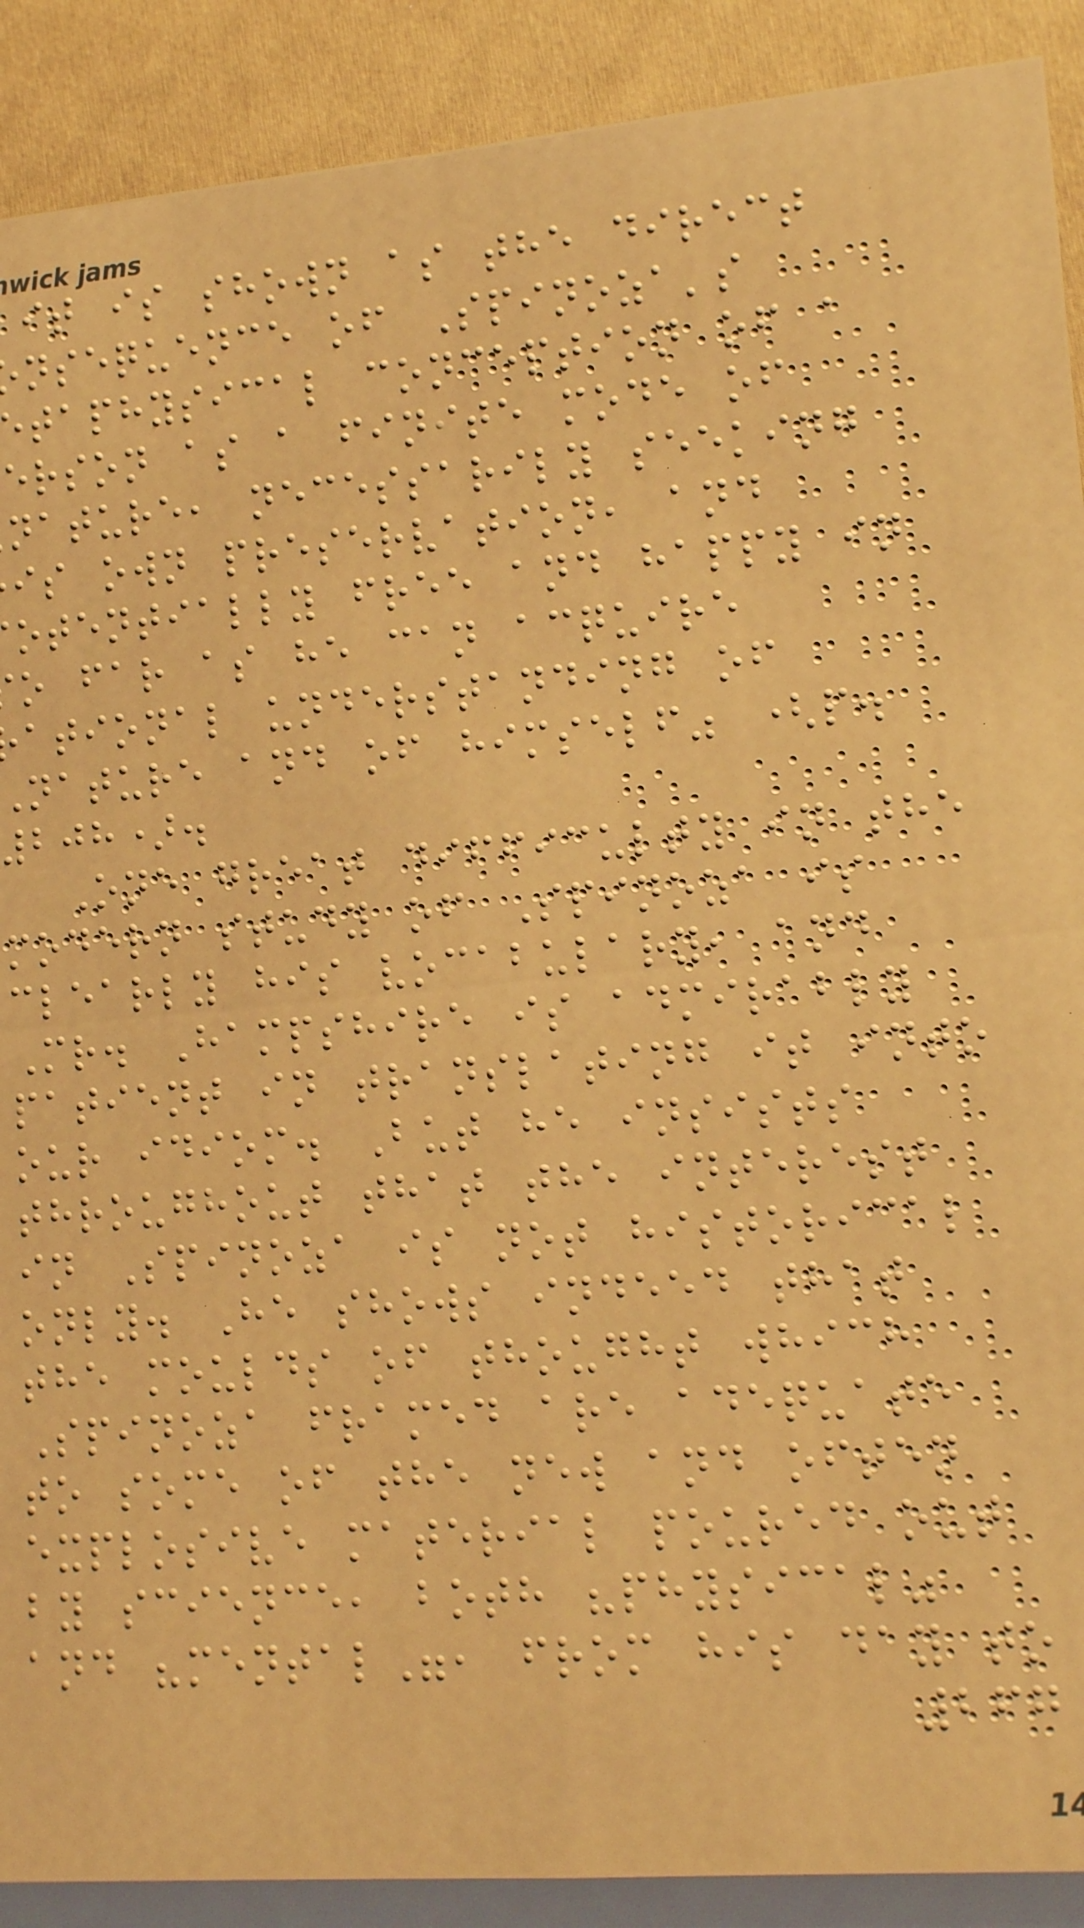it is shown as the direct
nsequence of Spinoza's
taphysical conception of a
erson as a finite mode of
nature, necessarily seeking
is own preservation, and
otentially free and happy in
o far as he can acquire
ational understanding of
nature and of himself" (p.
208).
One great difficulty in the
modern study of Spinoza is
clearly his vocabulary, and
Mr. Hampshire is admirably
patient in translating it into
our idiom. But he insists
throughout that the interest
in Spinoza is not historical
only. He shows indeed that
the moulds of thought which
Spinoza framed are adequate
to some of the new and often
explosive material poured out
by science, both "physical"
and "mental", from his day to
267
